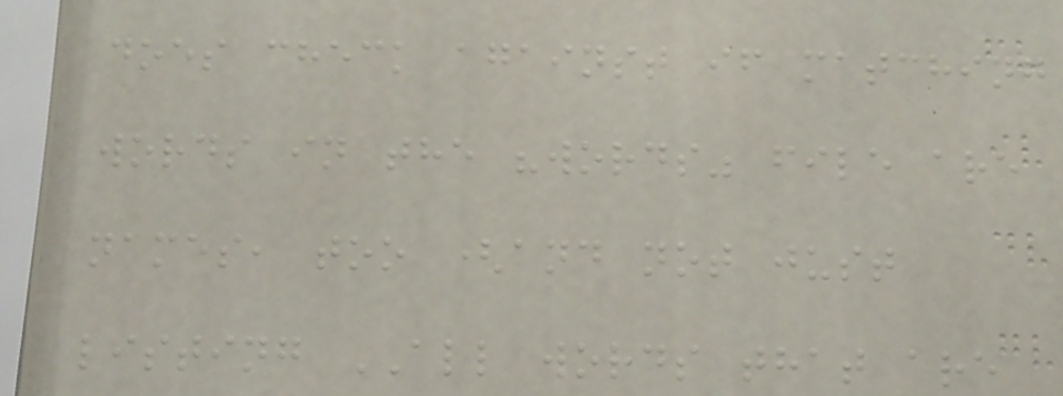does check against if matching
words in the "words" file are
names, too (and not just
listing ALL words that are
